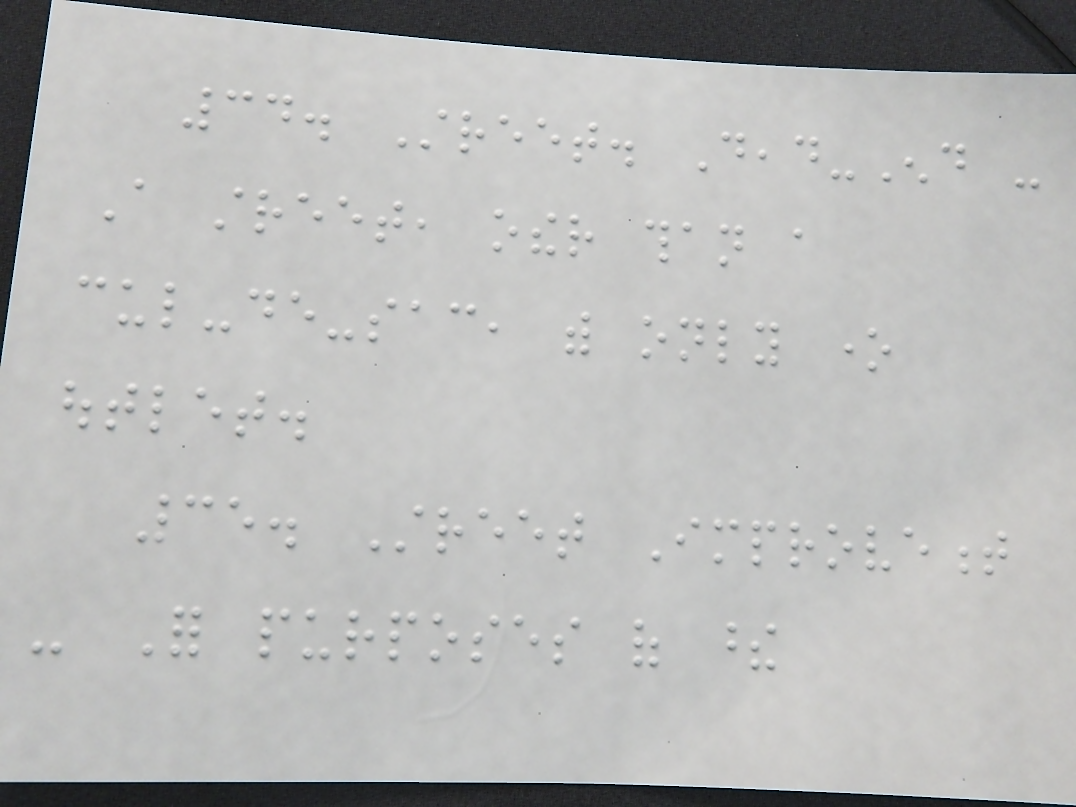34. Street. Dead-End -
A street, other than a
cul-de-sac, with only one
outlet.
35. Street Improvement
- For purposes of these
